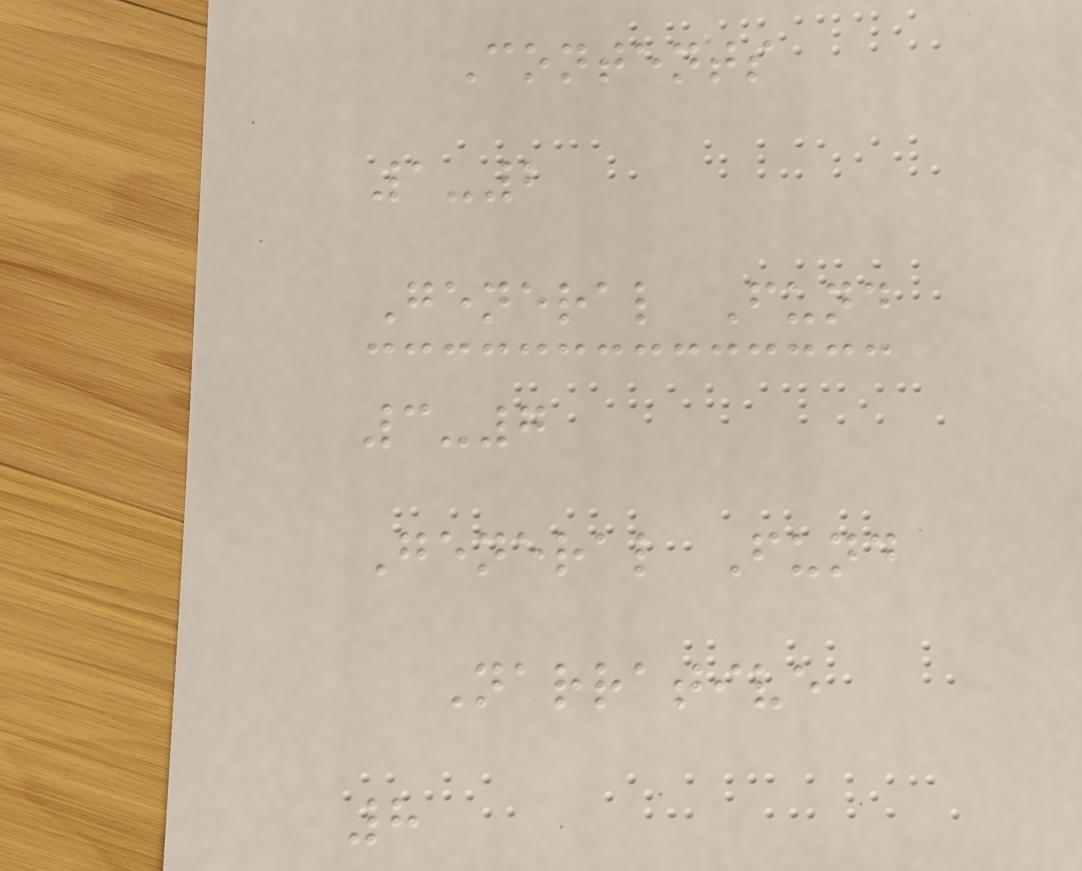Contents
1-2
General Fund
3-7
General Fund
Narrative
8
